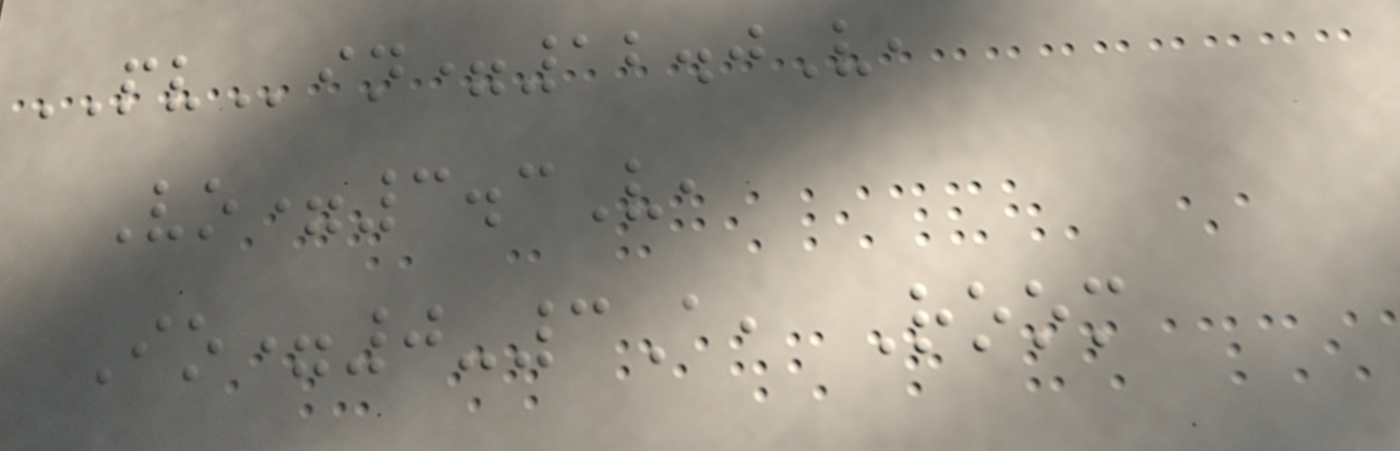PVin=12.0V,
Vo=3.3V,
Io=0-3A, Room
